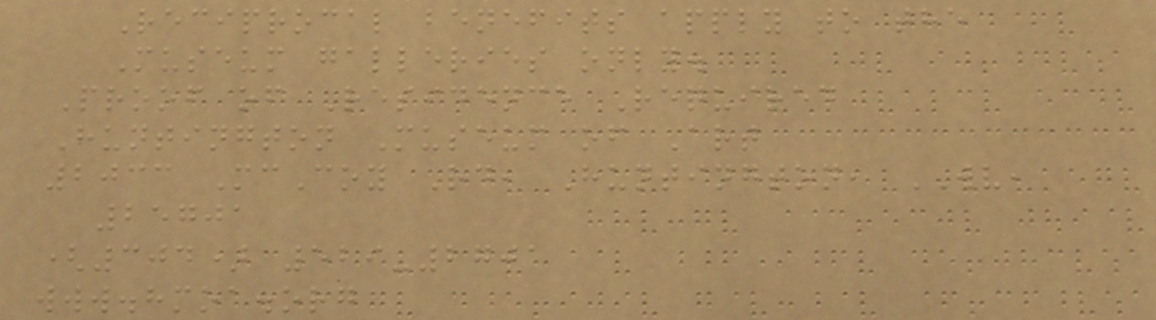Reciprocal benefits apply to the
Museum galleries only.
Proof of Residence Required
Huntington Museum of Art
2033 McCoy Rd, Huntington, WV,
25701
(304) 529-2701
www.hmoa.org
